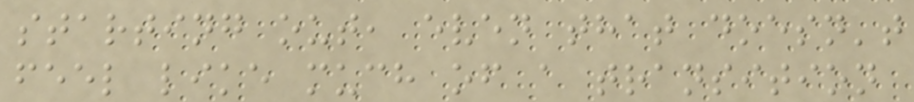starting out, even that doesn't
feel like much of a transition
